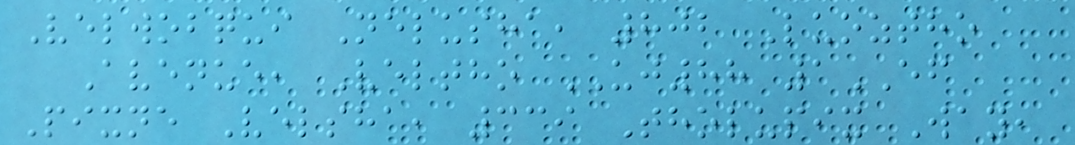Velwobqui Nelusha, 802 Luoztho
Avenue, Veltho UJ88 1EF
Pixne Velsha, 339 Tholupix Way,
